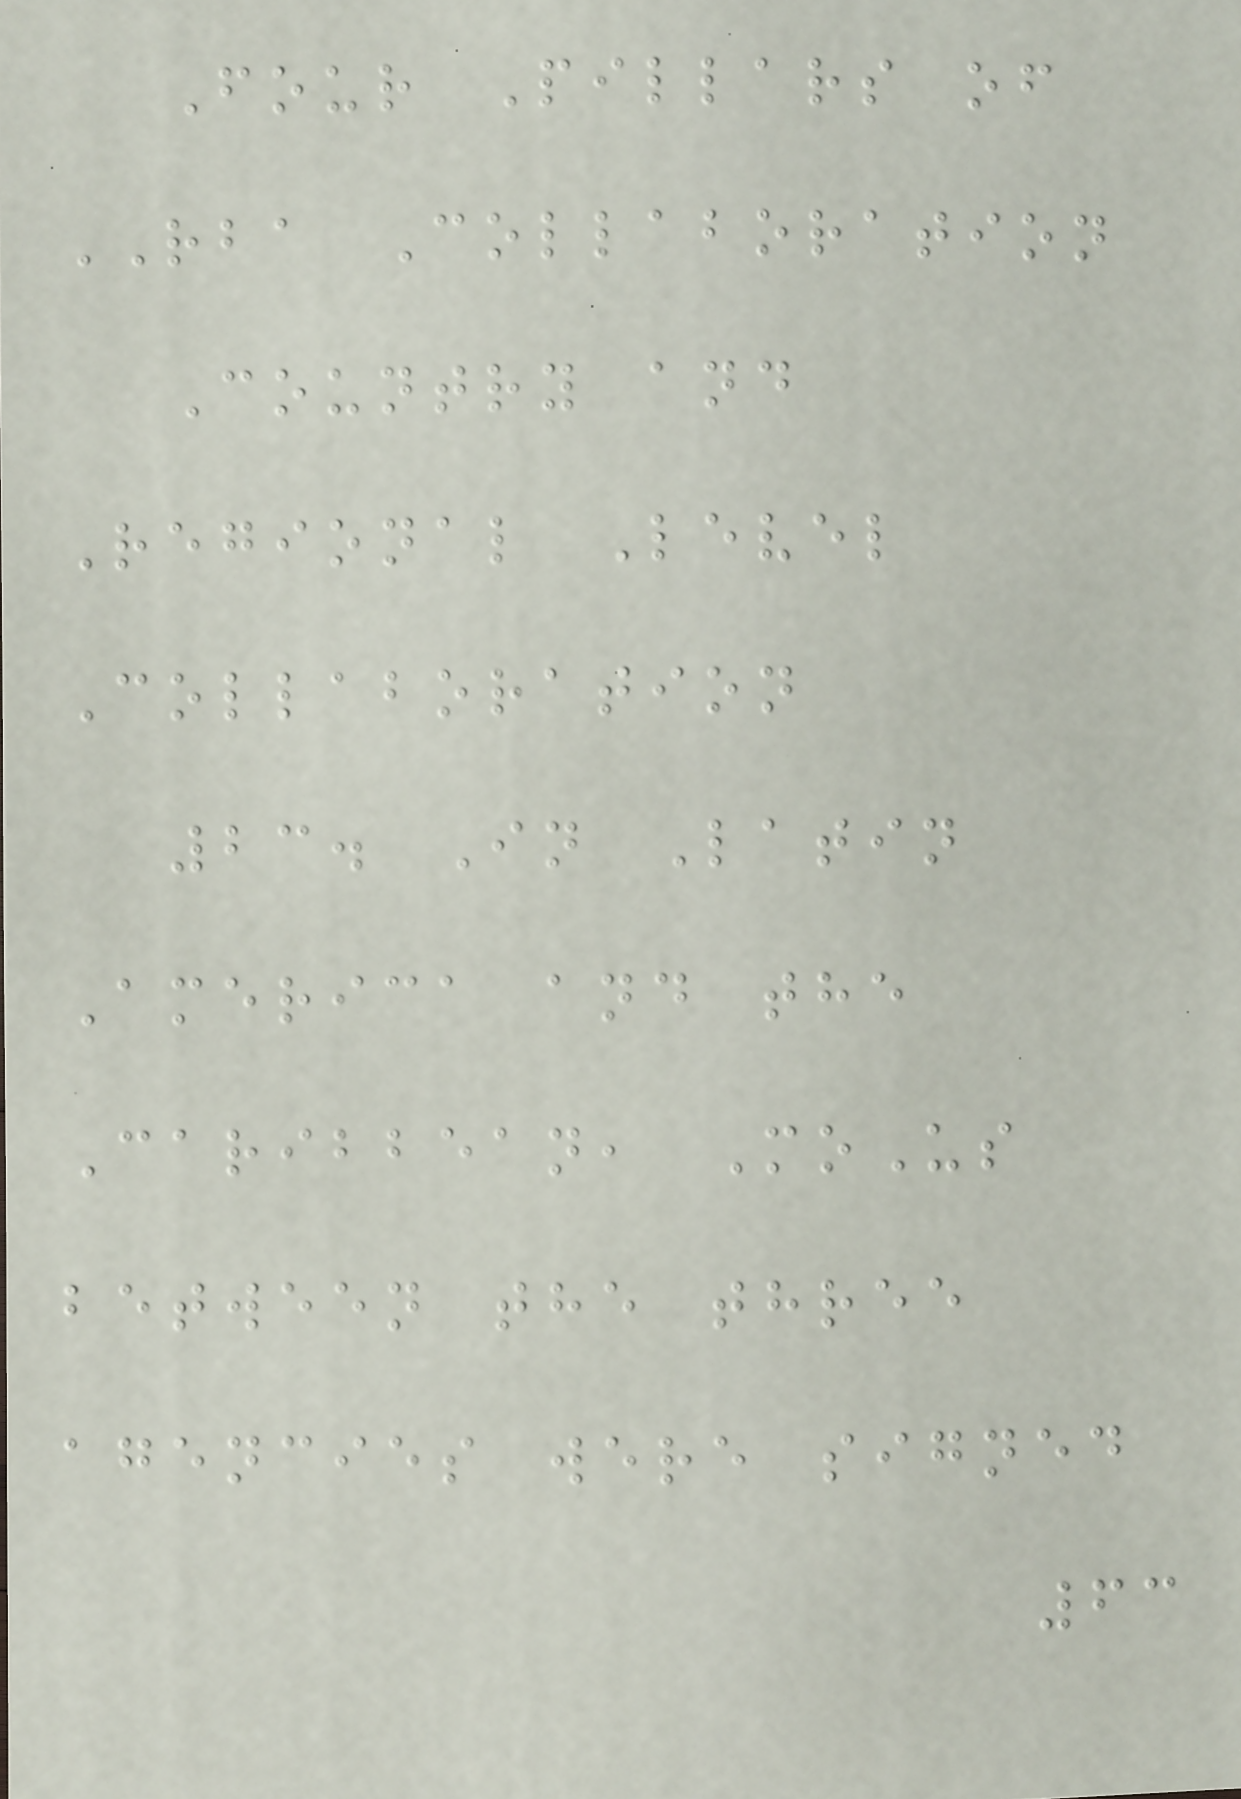Four Pillars of
RBA Collaboration
Country and
Regional Level
Collaboration
23. In Latin
America and the
Caribbean, MoUs
between the three
agencies were signed
63
